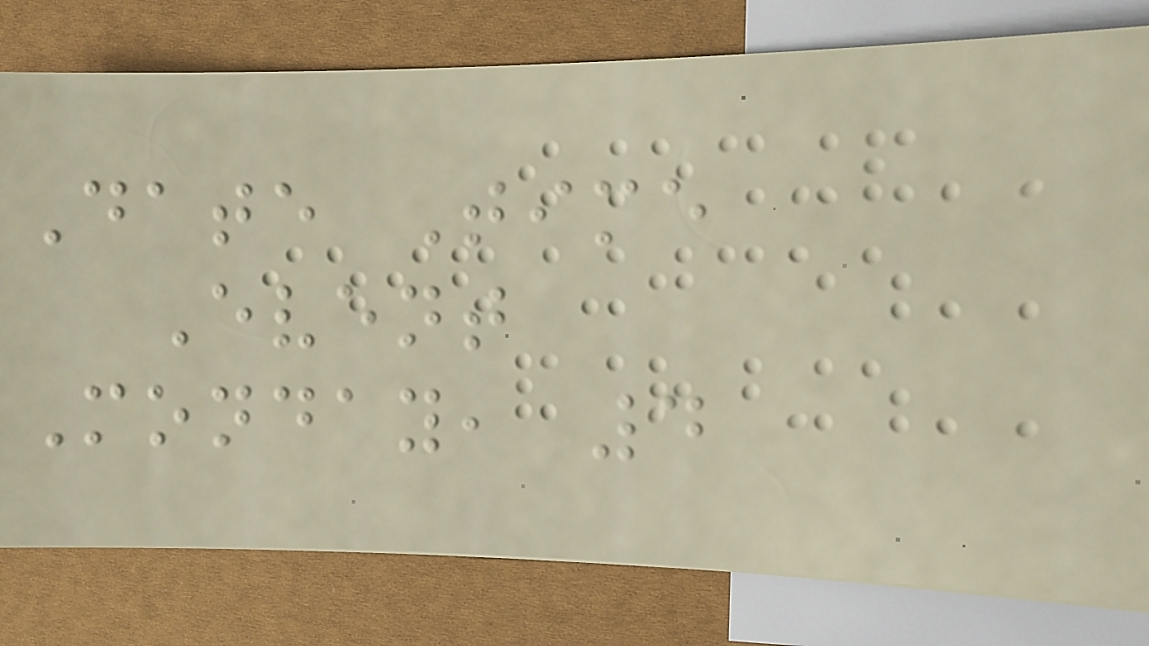Date Time
Event
Monday, 4
